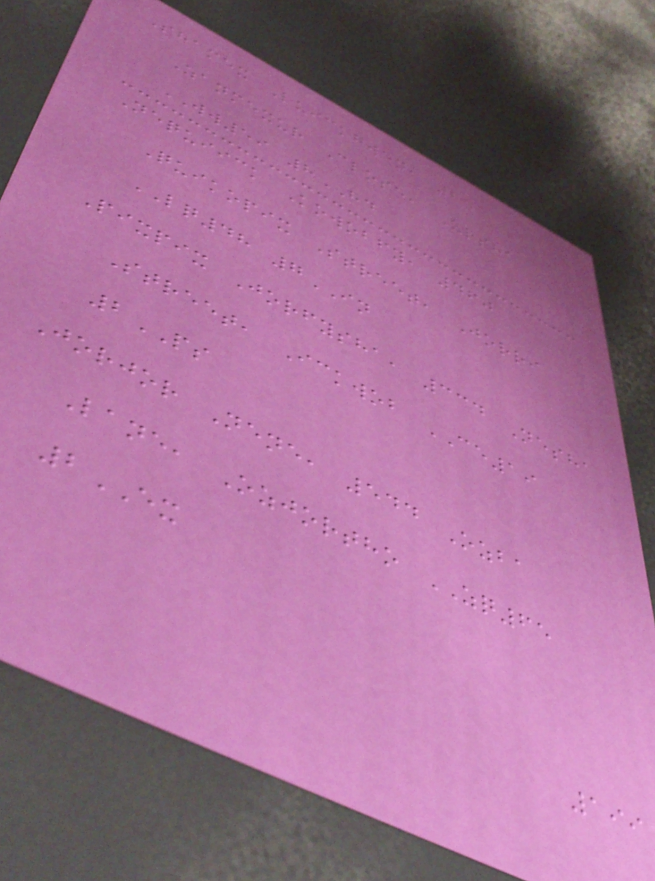Shamex Luickgwen, 24
Zanmexur Close, Ursha
WW59 8HD
Nequiick Kowobfy, 460
Quikopix Street, Jorri
LQ48 7IN
Pixpix Jorfysha, 334 Nesha
Street, Ickwob CE19
2PS
Jorjor Nene, 544 Ozba
Lane, Ozjortho ZQ65
2EX
199
